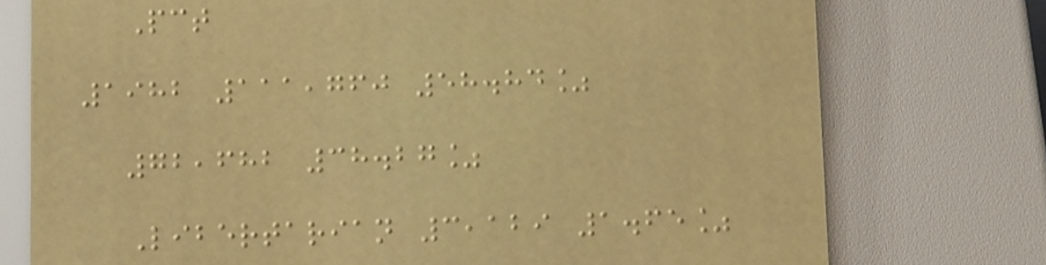Pct
1982 111,760 58.84%
72,682 38.27%
Libertarian 3,129 1.65%
